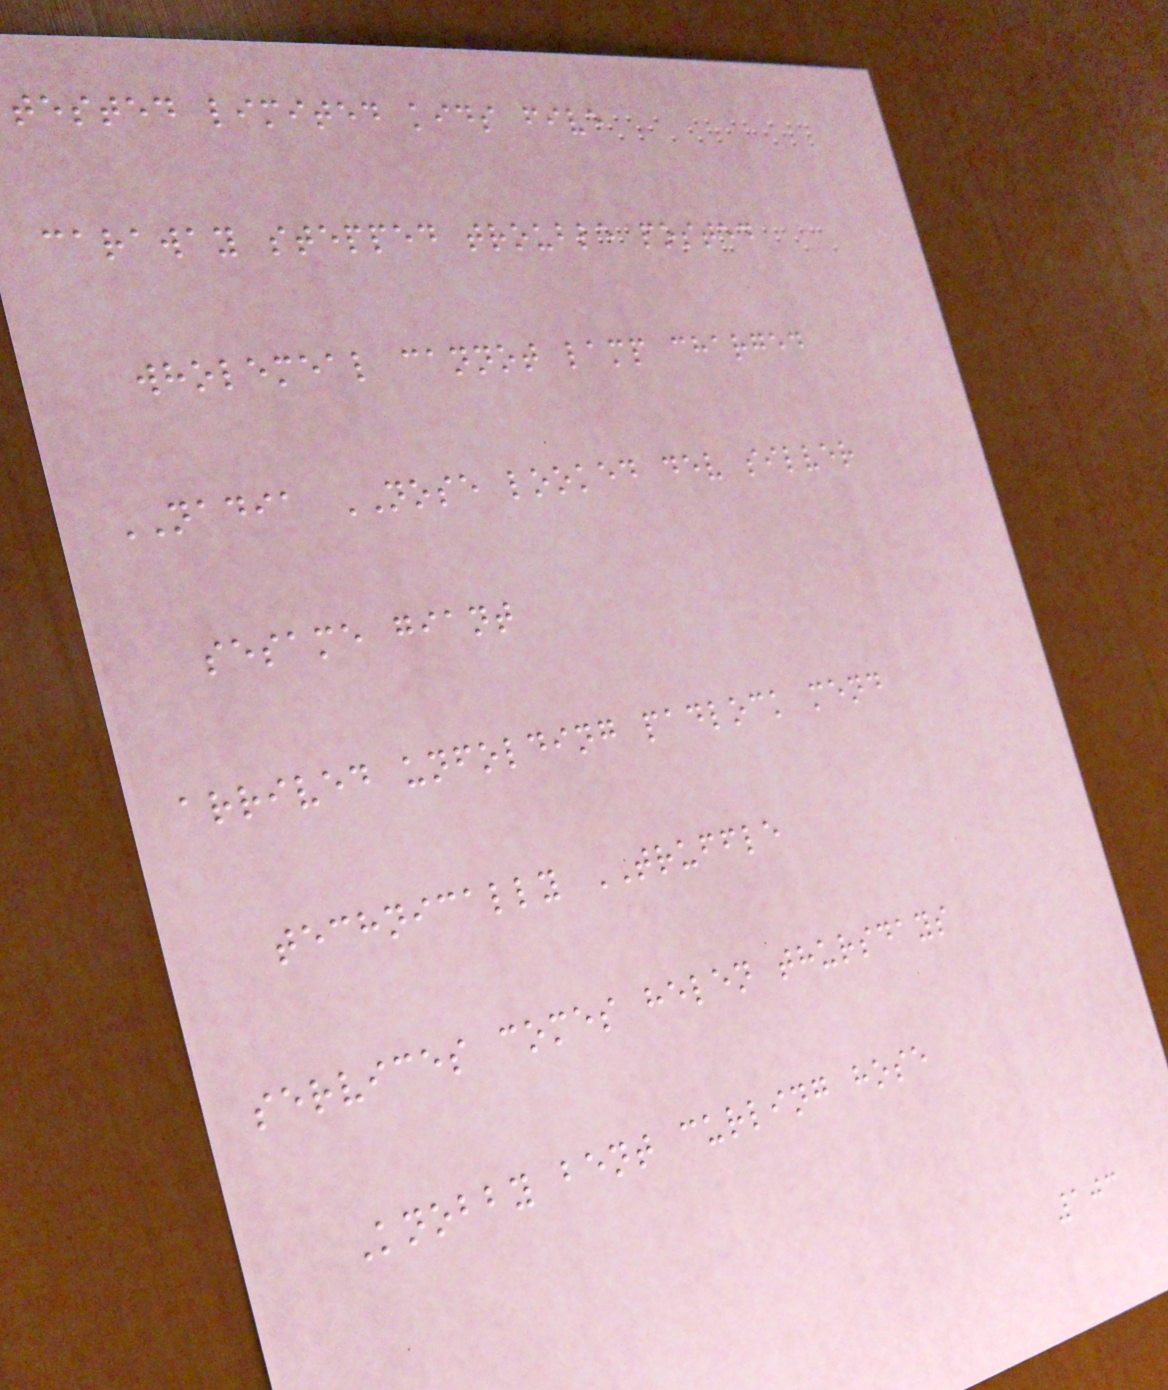tested limited kids five
caraway stepped trouble posted
wholemeal cannot lamp charged
NADIA NOSE looked dev silver
sesame giant
arrived unfolding padlock mend
technically TRUFFLE
services comes helen thursdays
Knobby bent curling hose
103
